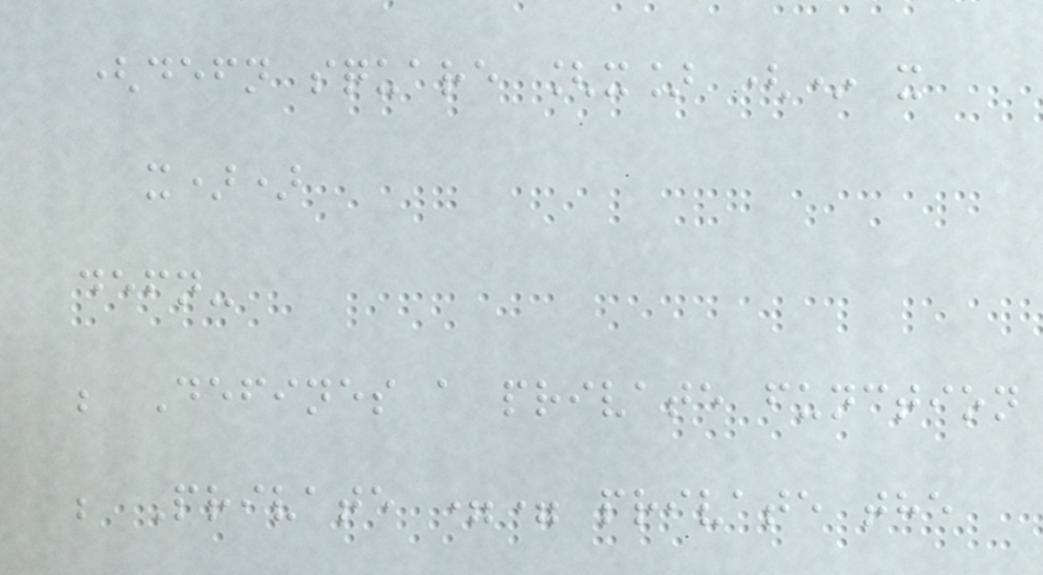(defn square [x] (* x
x))
defn-
; Defines a private function
; Private == private the
